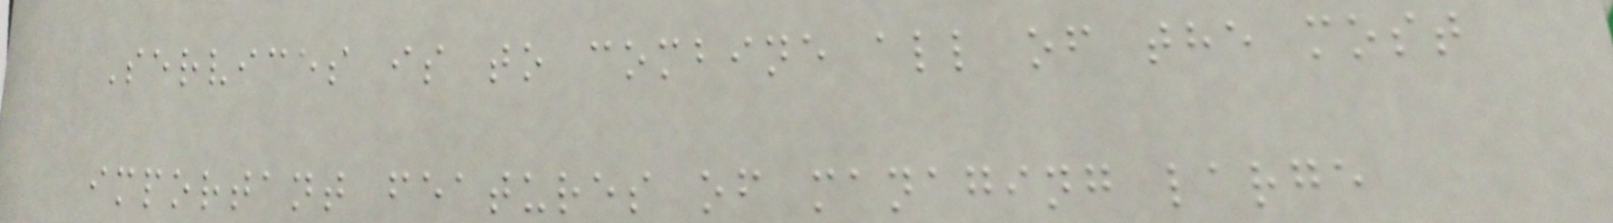Services is to combine all of the most
important features of managing large
